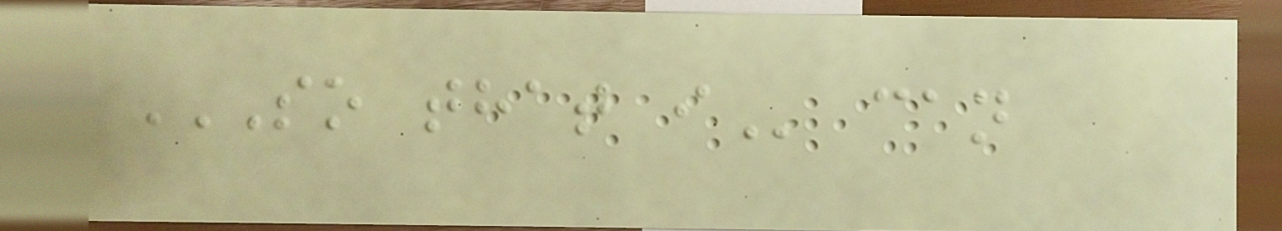SO THAT I can
